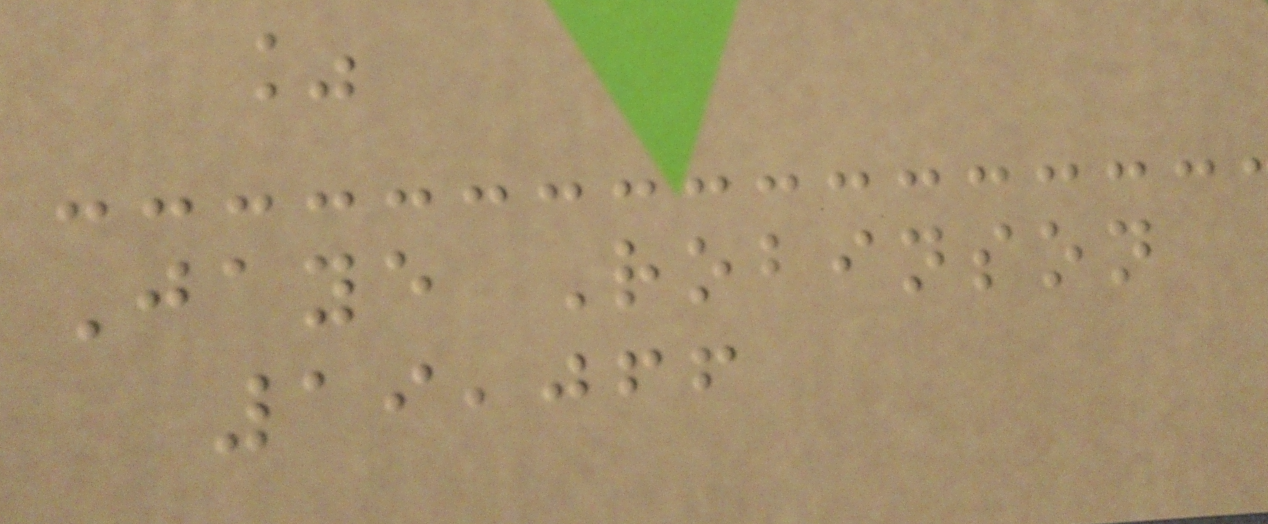%
Jaye Robinson
19,066
